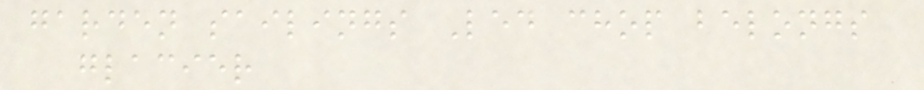garden sailings Led chop belongs
glacier
